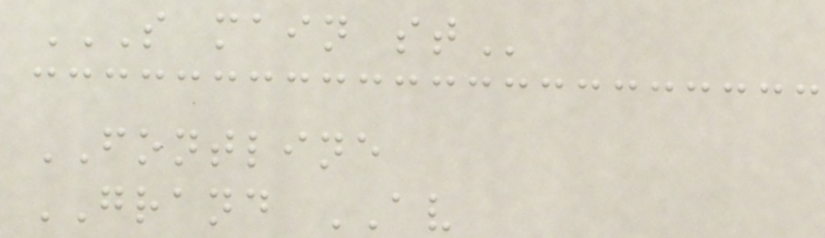S MAIN ST
FONTLINE
GRAND AV
